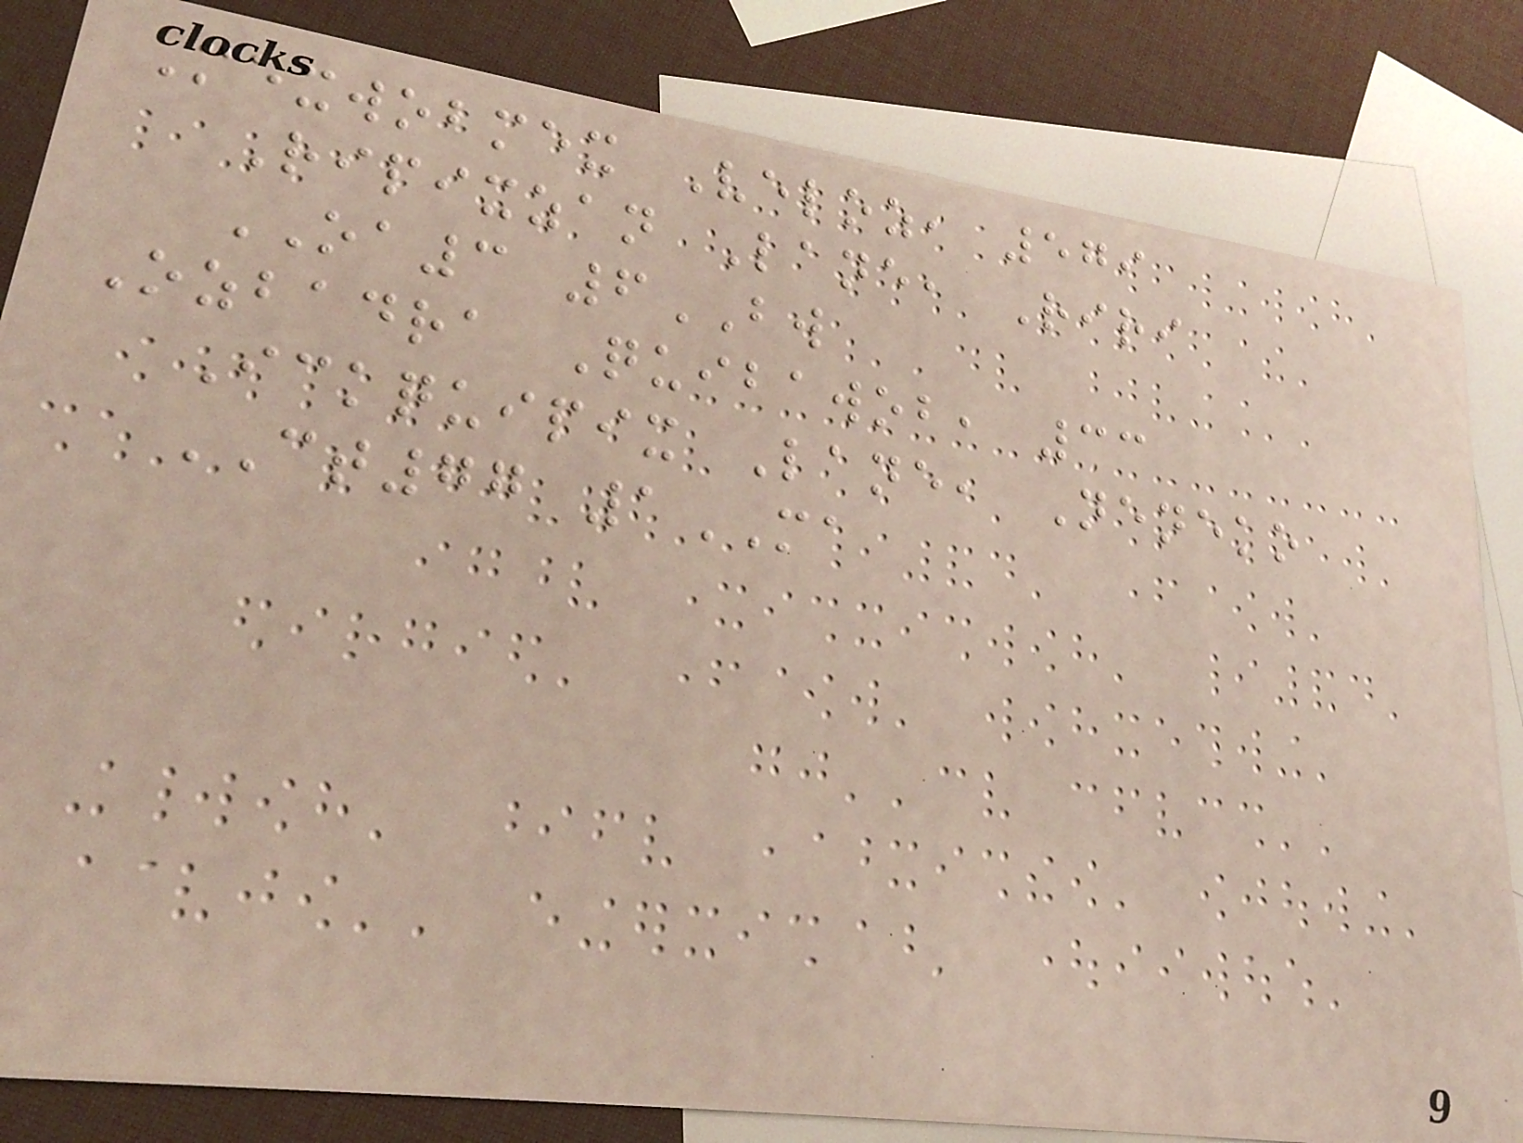Mexwobmex Veloz, 579
Ripixzan Lane, Riri
OA3 6BW
Ozbadra Quibawob, 33
Ickquipix Lane, Neneko
CT77 1MA
